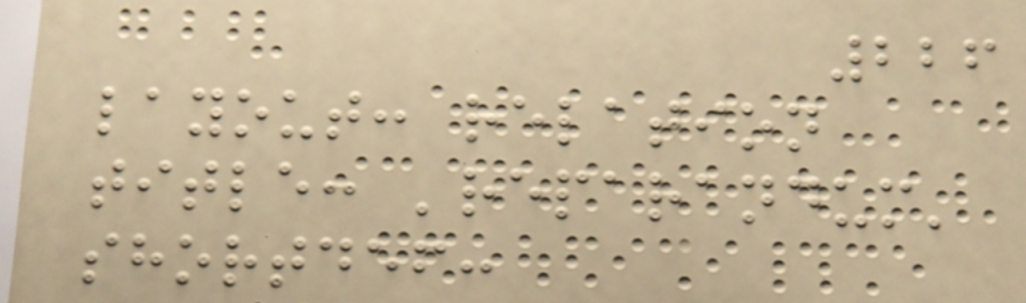226
layout: relation
title: 'reparandum'
shortdef:
